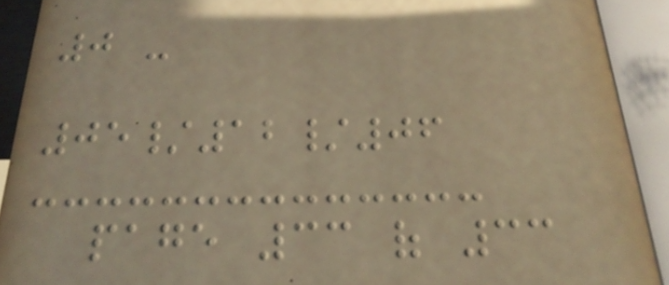0 -
05/12/06
page 33 of 33
